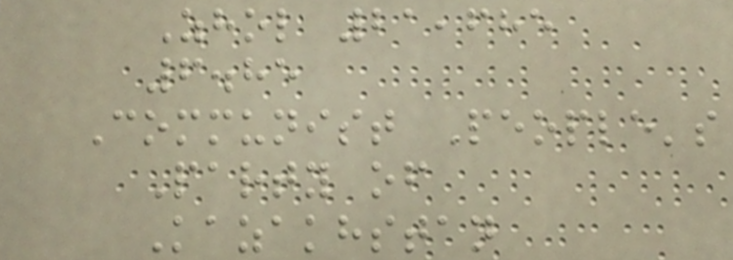Zhol 21,685
6.85
Communist People's
Party of
Kazakhstan
